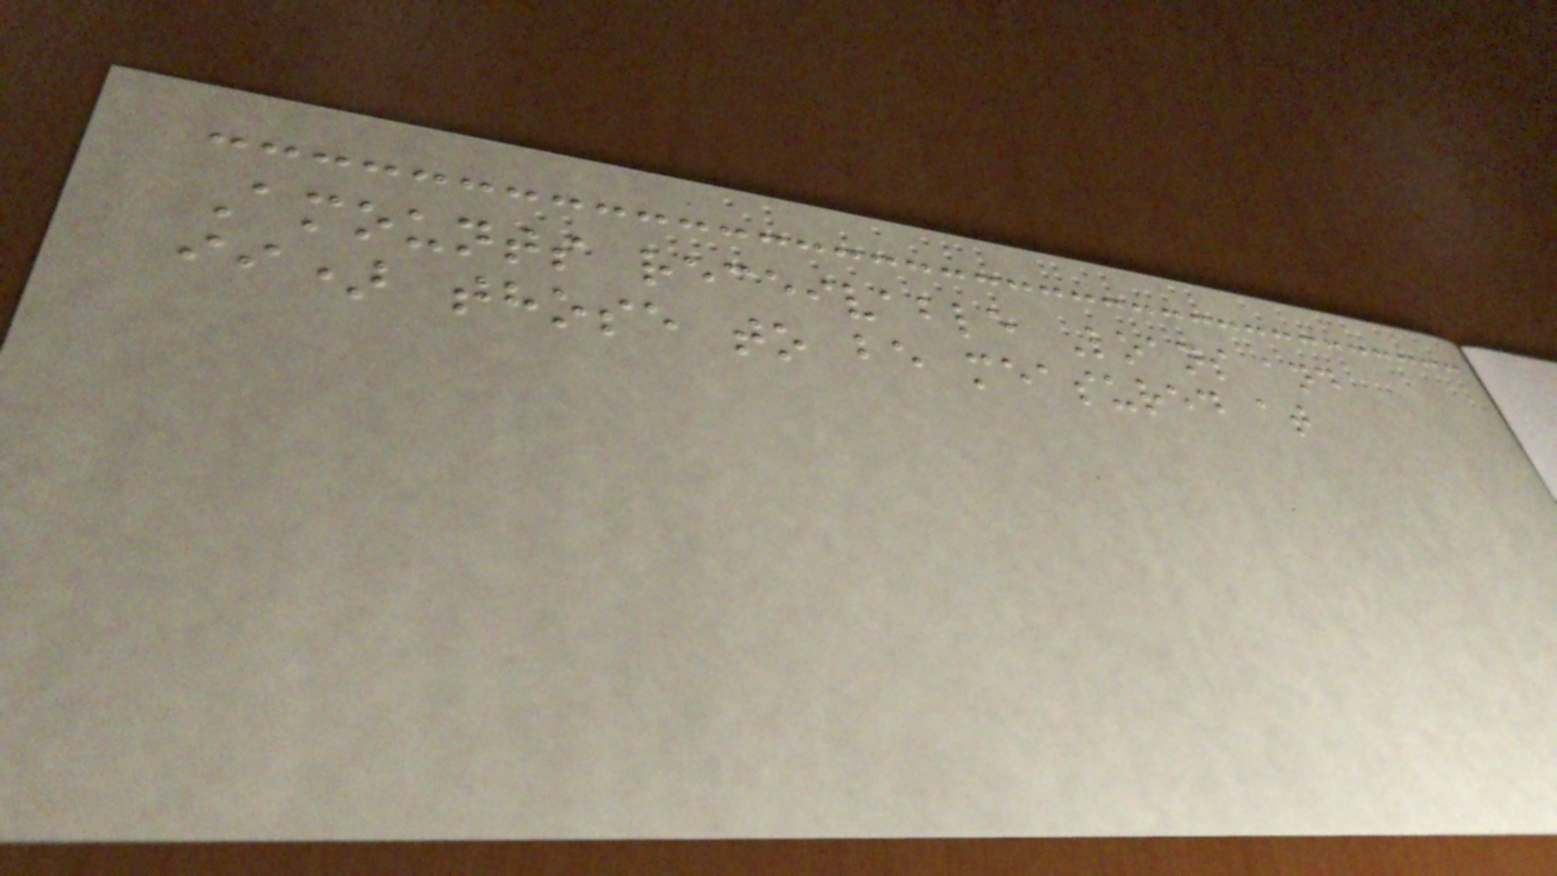Amounts receivable Loans and
ii) those to be measured at
